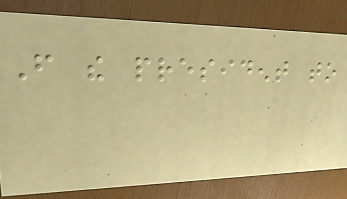From the president to
